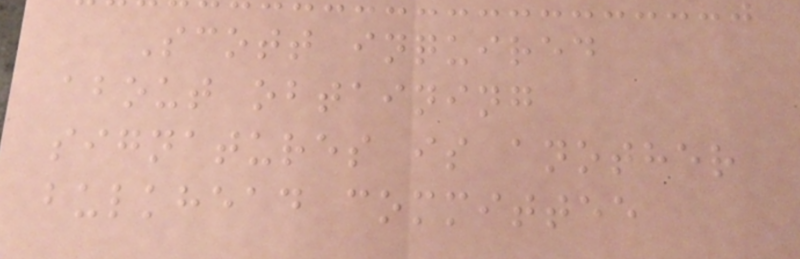Scott inquired
about obtaining
signatures is another
bulkhead committee
